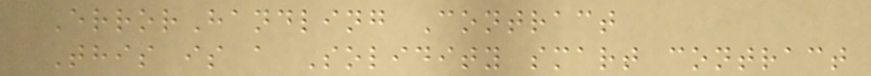ErrorHandling Contract
This is a Solidity smart contract
